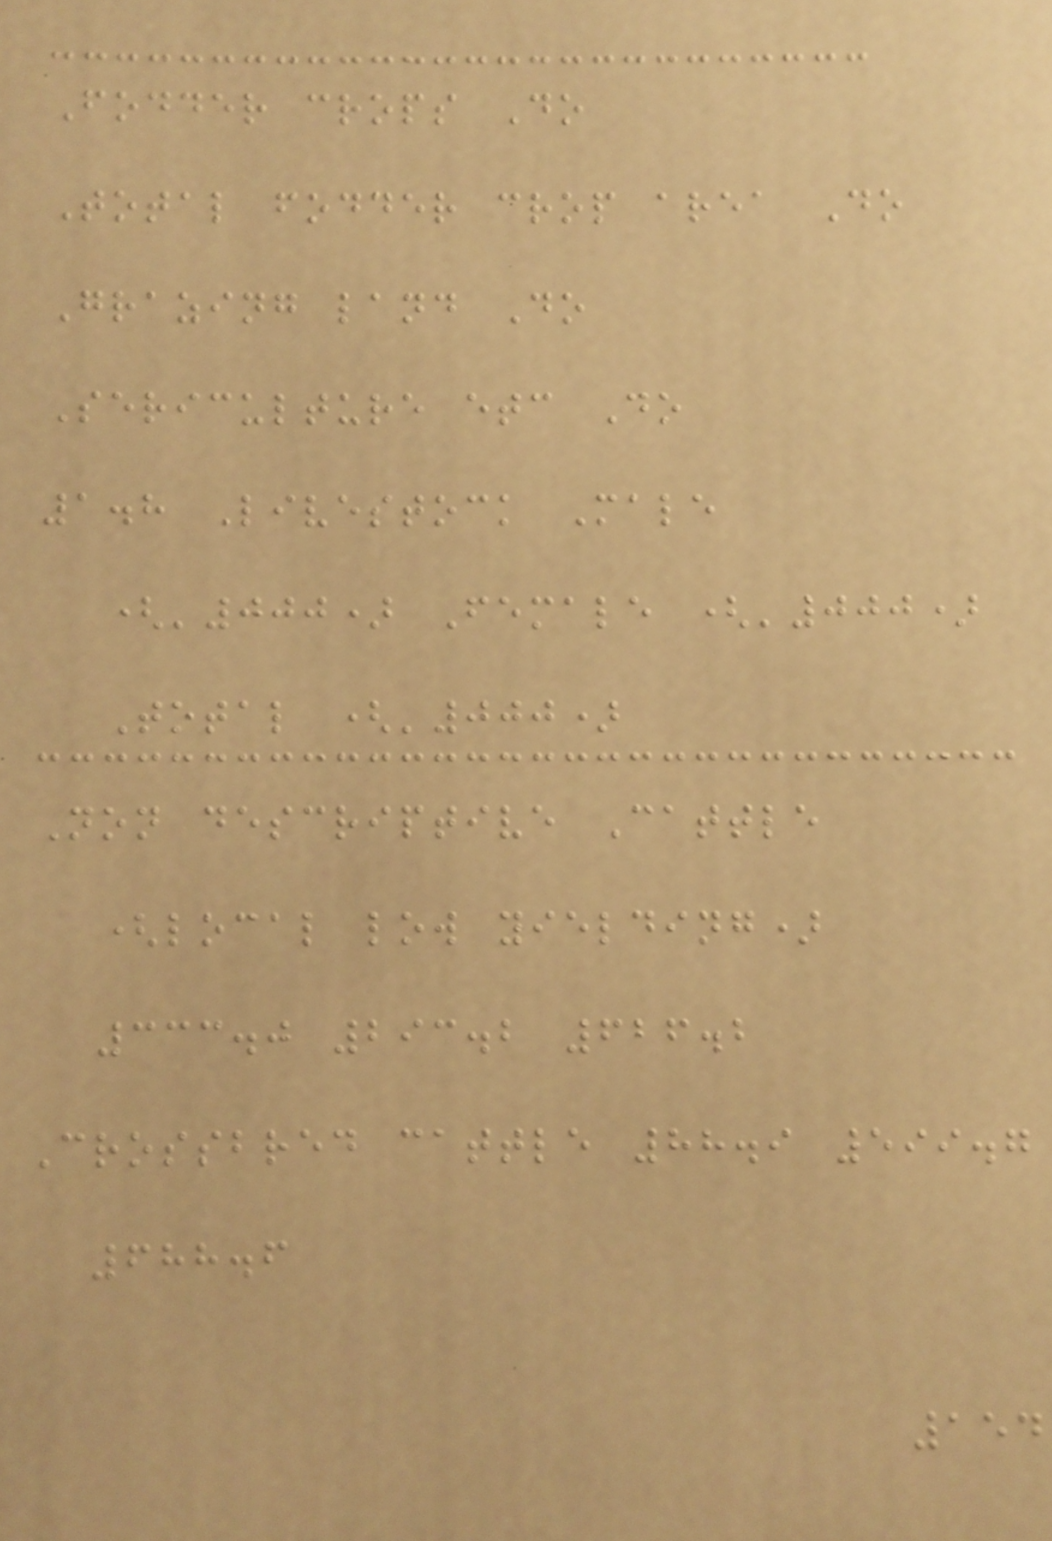Fodder crops Do
Total fodder crop area Do
Grazing land Do
Sericulture etc Do
1.8 Livestock Male
('000) Female ('000)
Total ('000)
Non descriptive Cattle
(local low yielding)
333.0 293.2 626.2
Crossbred cattle 88.9 599.7
688.6
154
